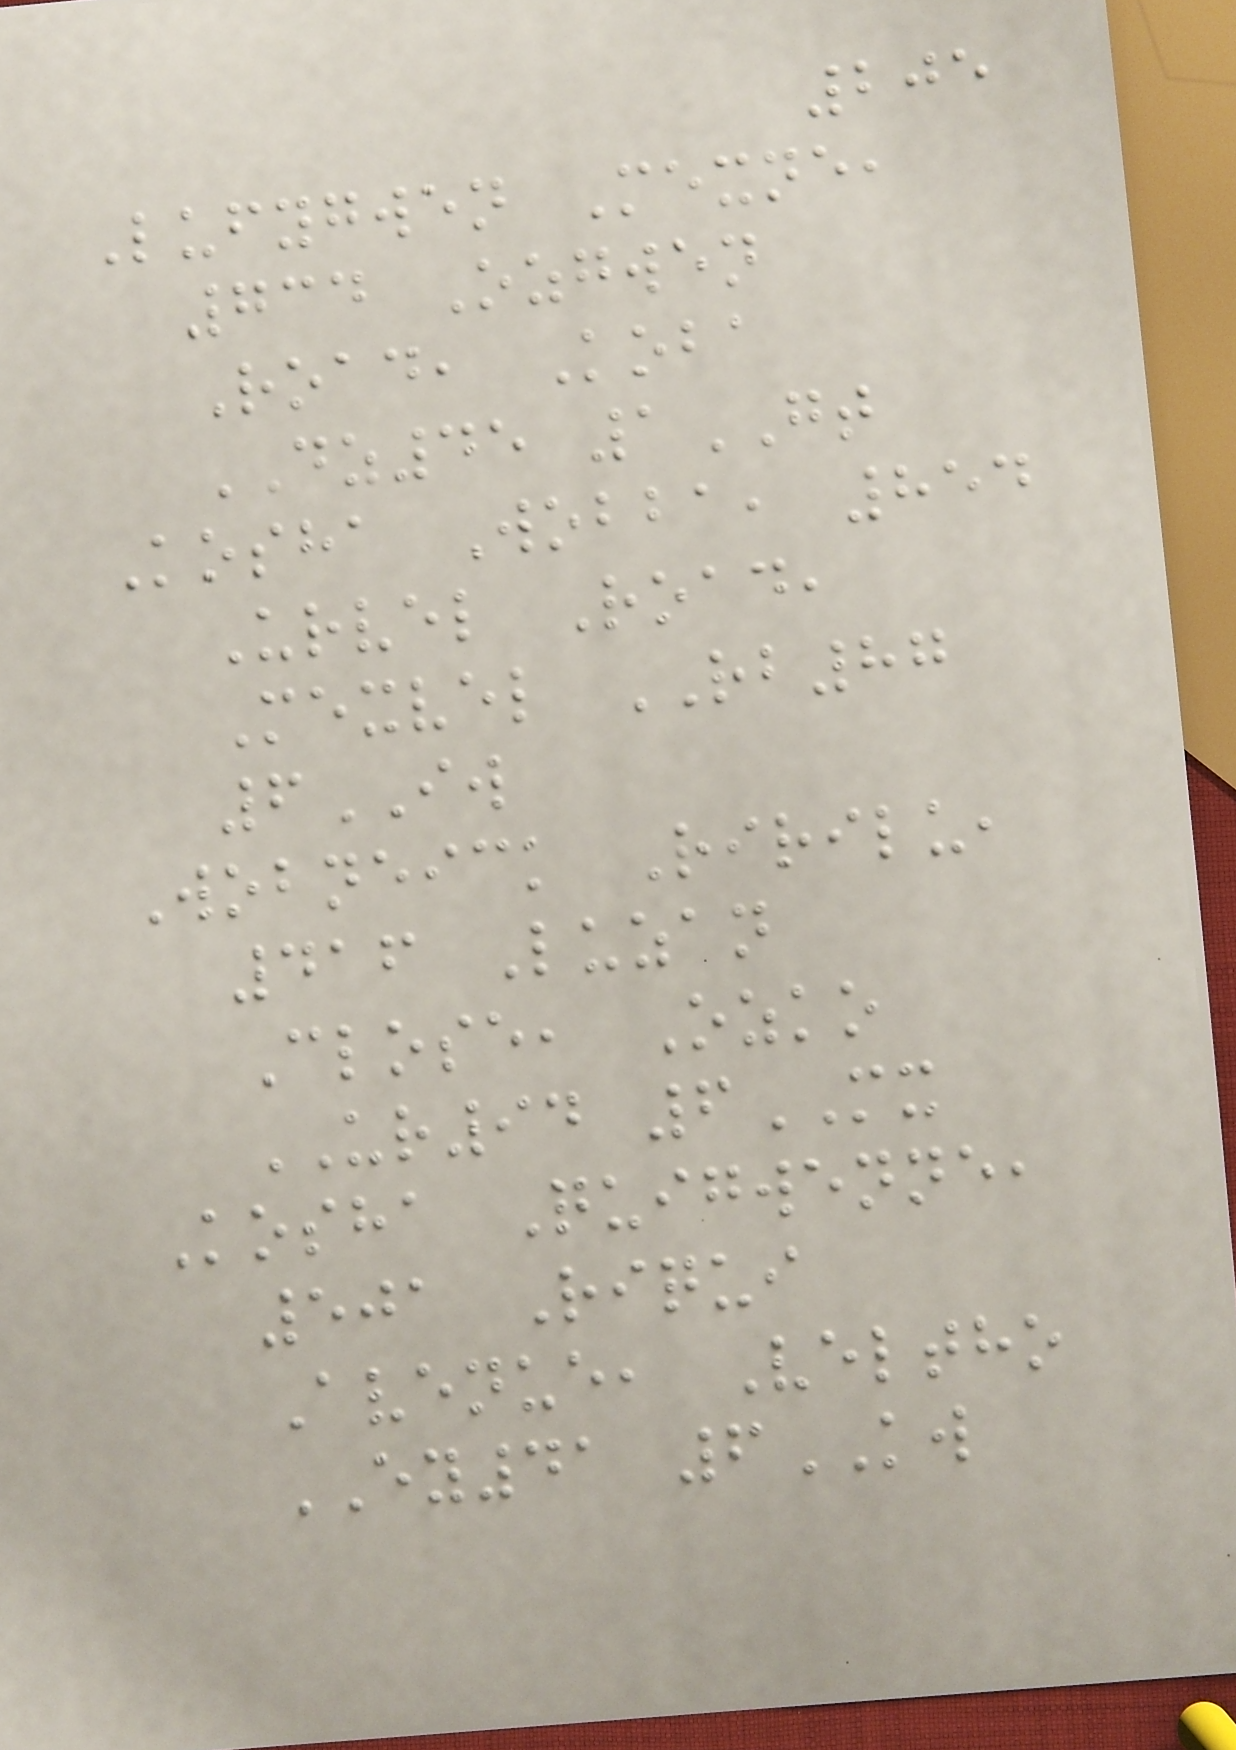205
Lufygwen Mexne,
734 Ozgwen
Road, Koba
DZ45 1GT
Kosha Wobba, 854
Urvel Road,
Mexvel RB87
6IW
Wobneick Ririlu,
416 Luzan
Close, Ozko
UR94 6MX
Kosha Quigwenne,
501 Riqui
Avenue, Veltho
EY41 6KW
